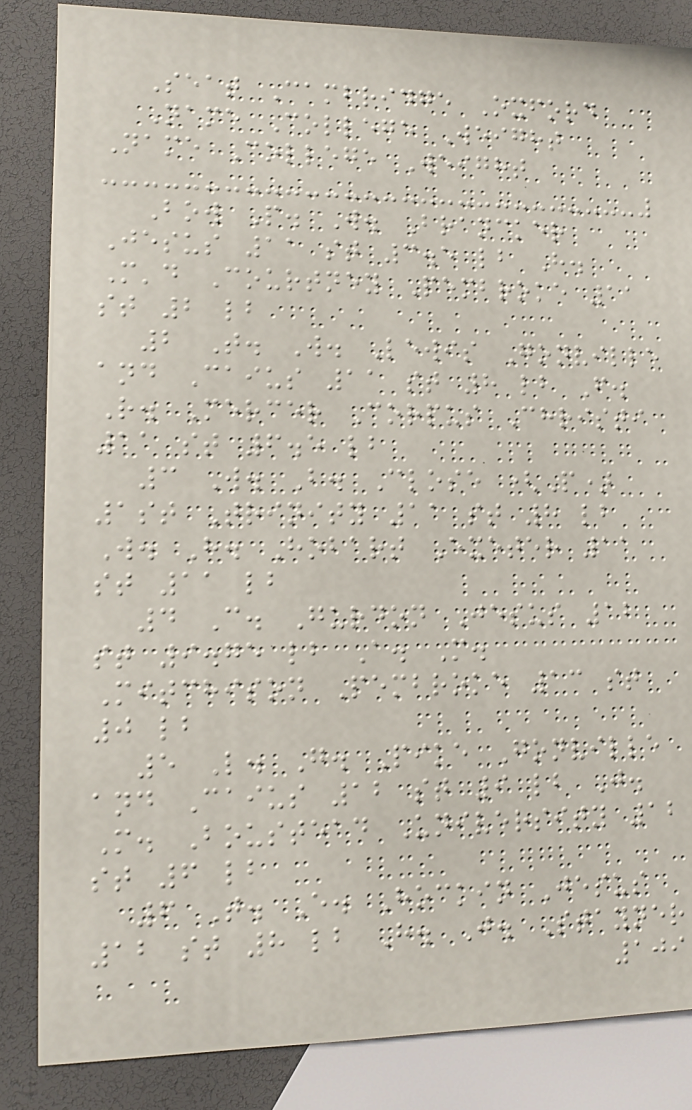Seat Cambridge Oxford
Name College Weight
Name College Weight
Bow P. W. Brancker
Jesus 11 st 3.5 lb H.
M'd Courtney Pembroke 11
st 2 lb
2 T. W. Lewis Gonville
and Caius 11 st 8 lb F.
R. Mercer Corpus Christi
11 st 6.5 lb
3 W. B. Close (P)
1st Trinity 11 st 8 lb
W. H. Hobart Exeter 11
st 11 lb
4 C. Gurdon Jesus 12
st 9.75 lb A. M.
Mitchison Pembroke 13 st
0 lb
5 L. G. Pike Gonville
and Caius 12 st 9 lb J.
M. Boustead University 12
st 6 lb
6 T. E. Hockin Jesus
12 st 8 lb H. J. Stayner
109
